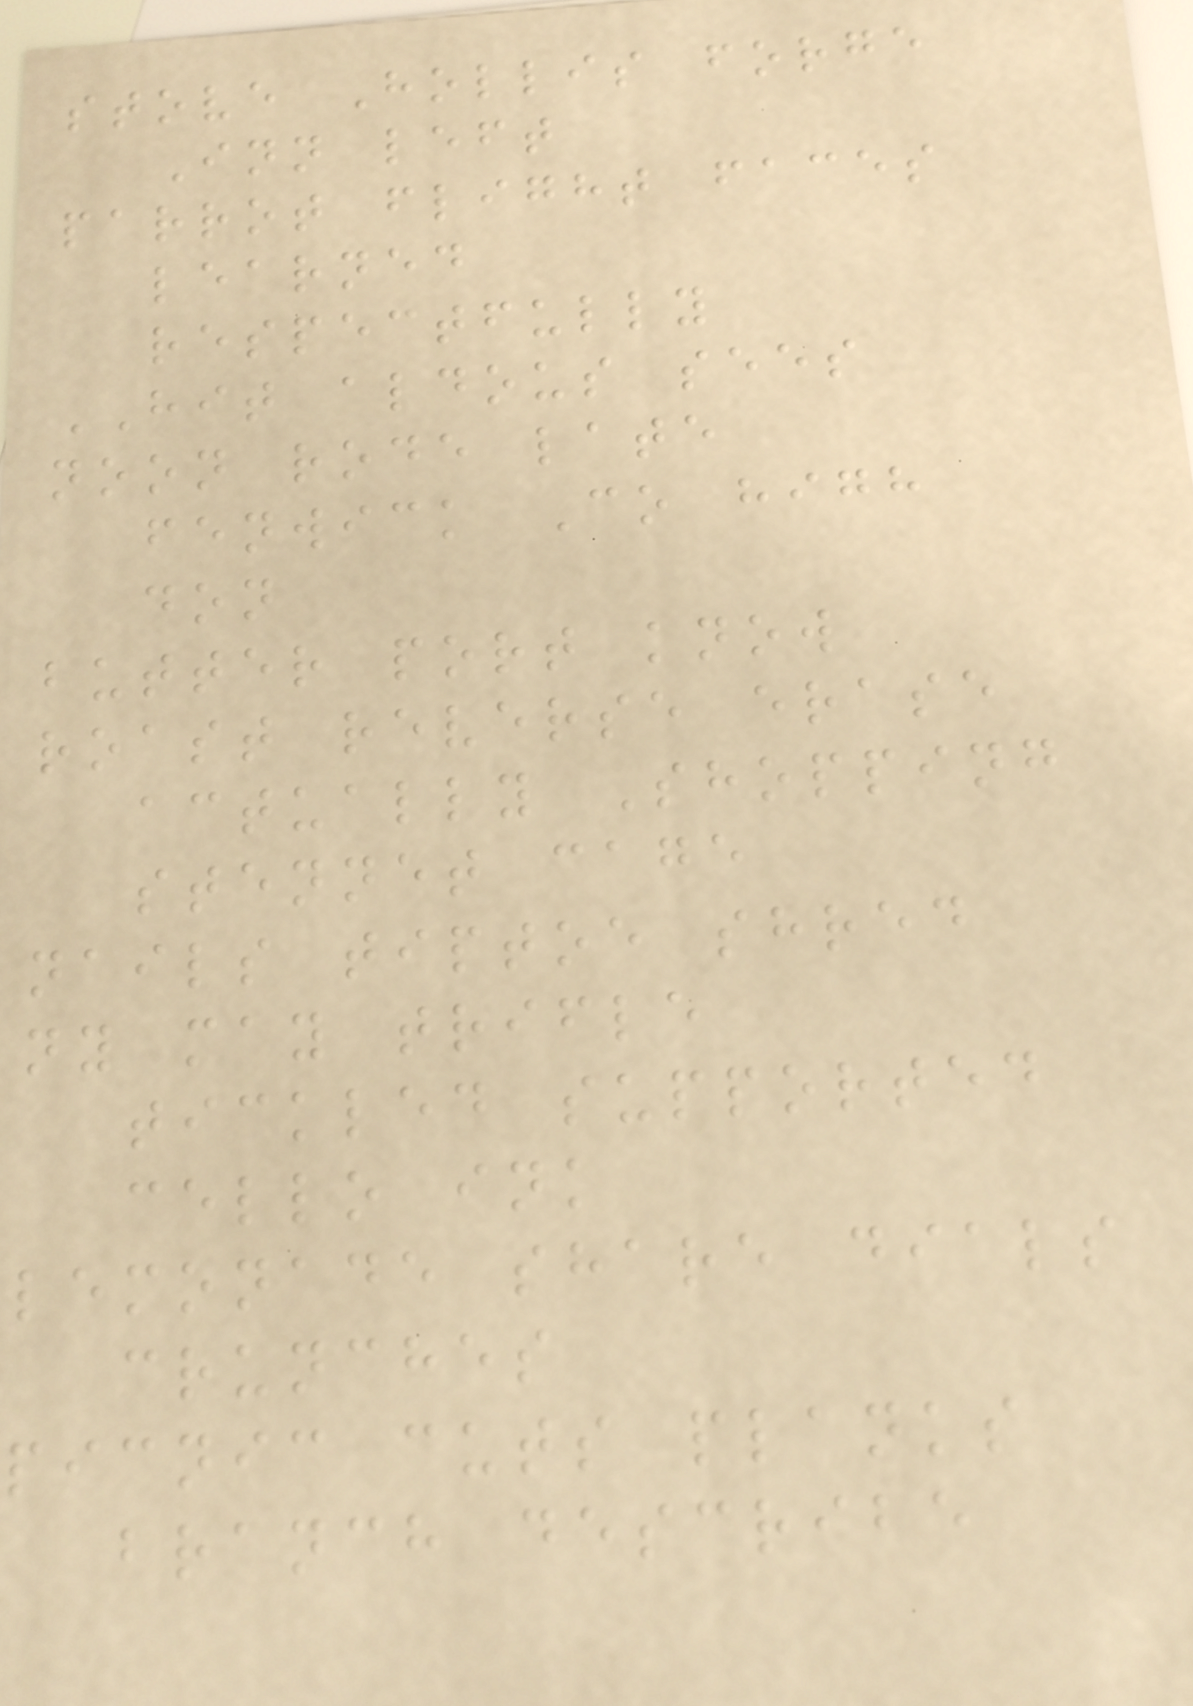stove Hollis forge
Inn left
parrot flight faces
learned
respectfully
HIT aldous sees
noon rode late
fenwick Co high
don
butter port know
roast reverse erase
actually Shopping
stennet cage
nails tiptoe shred
ny may trifle
tickled supported
cello ink
lemonade share dials
crunches
picnic cuts planks
branch describe
